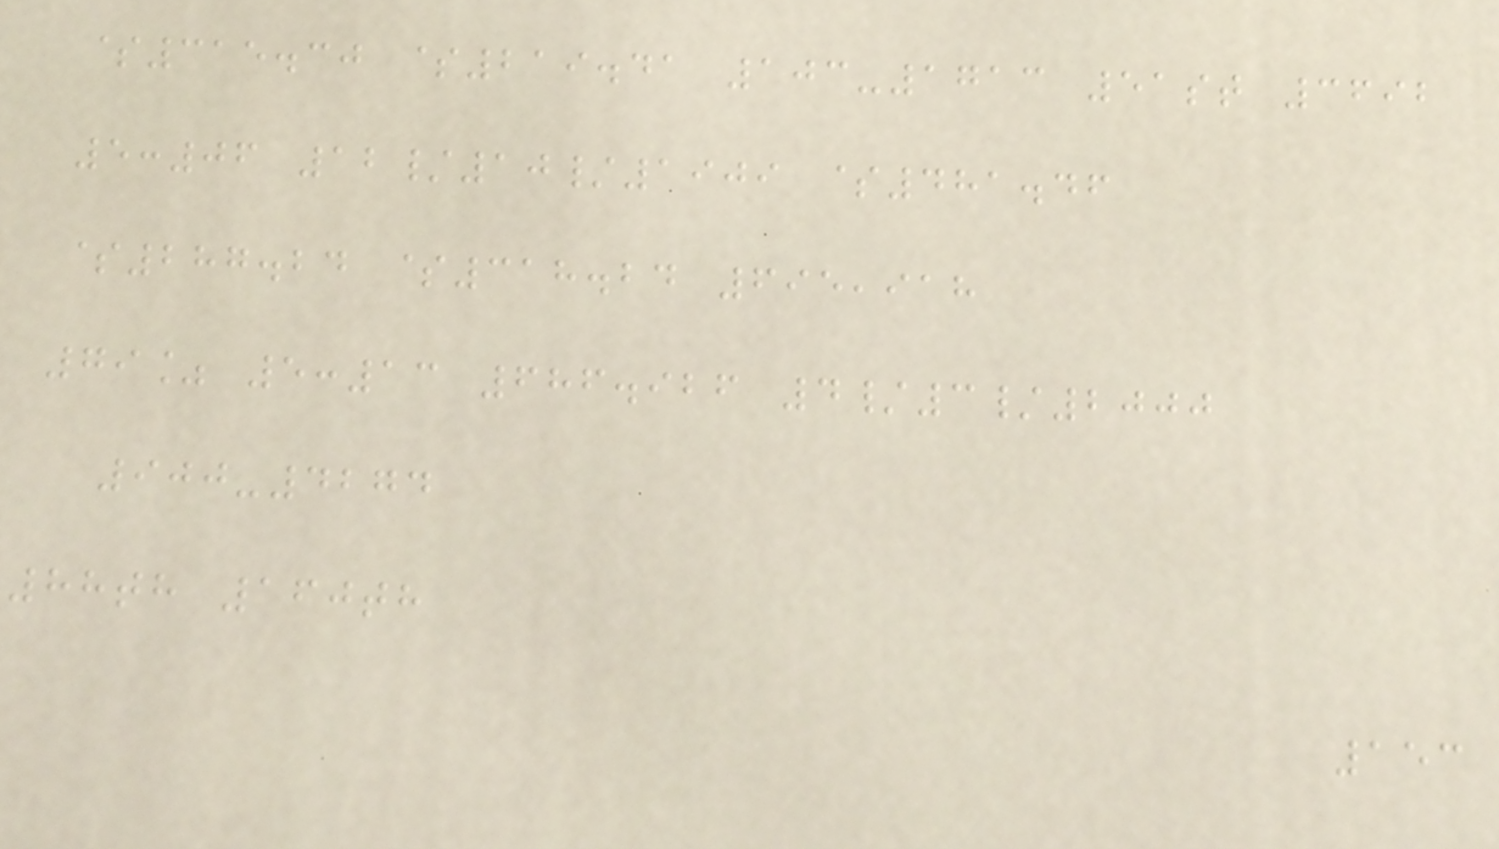$315.30 $219.41 103-1713 51st 3692
5:06 12/10/1909 $481.46
$287.24 $318.24 695,918
79% 5:13 686.926 4/3/2000
900-4274
88th 160th
153
